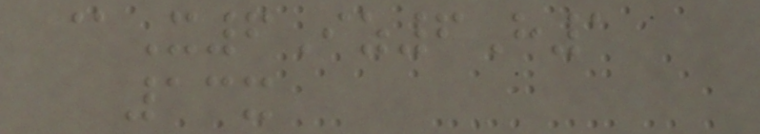@X6Iz6H1
13x
